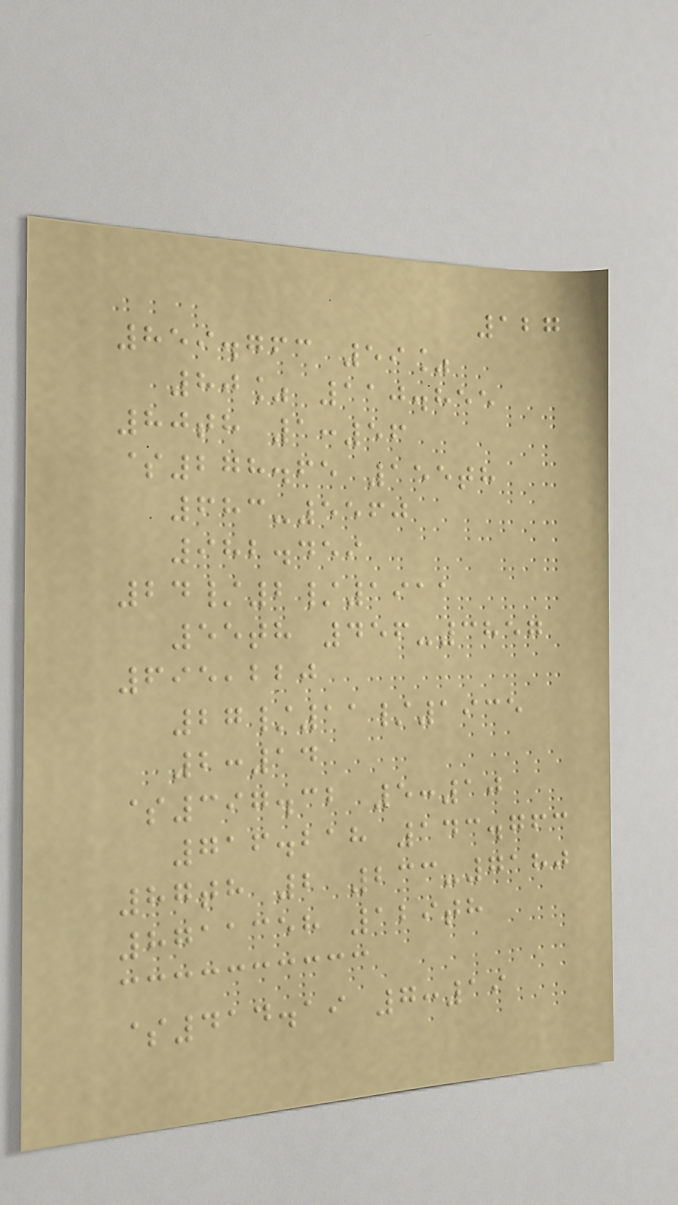127
859.763 59%
80% 110.855
80th 1:56
$278.65 155th
683-5560
982.459
24/2/1911
55th 456-3857
695,220
27/11/1935
2:14
$397.32 5:10
716.218 143.763
87th 2 233-7180
8711358 129th
$414.19 7:19
